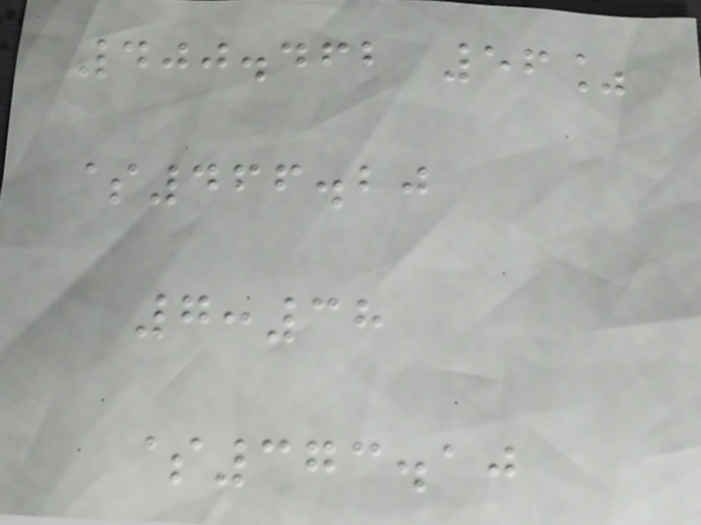400.462 56%
$466.20
7:38
$373.10
